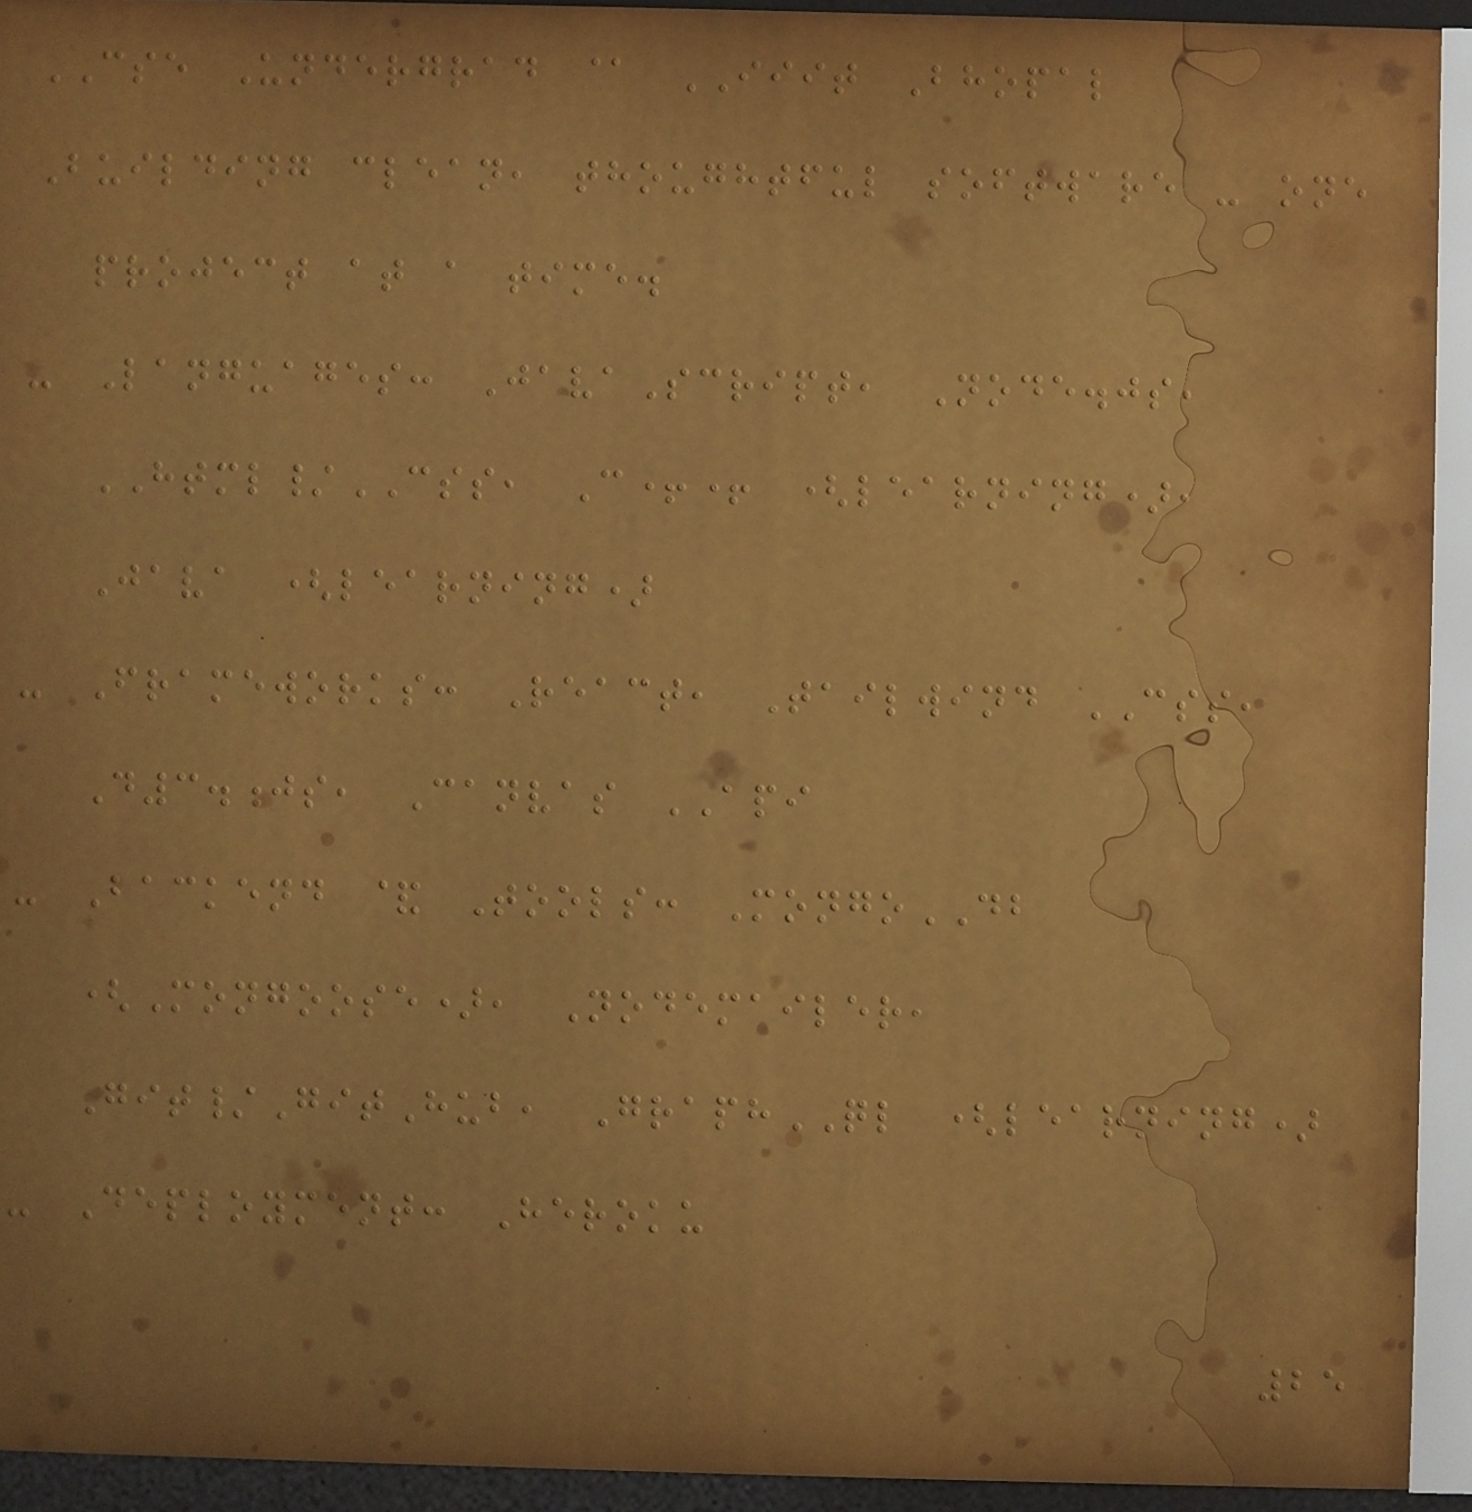CSE Undergrad @ IIIT Bhopal
Building clean, thoughtful software - one
project at a time.
- Languages: JavaScript, Node.js,
HTML/CSS, C++ (learning),
Java (learning)
- Frameworks: React, Tailwind CSS,
D3.js, Canvas API
- Backend & Tools: MongoDB
(Mongoose), Nodemailer,
Git/GitHub, GraphQL (learning)
- Deployment: Heroku
25
